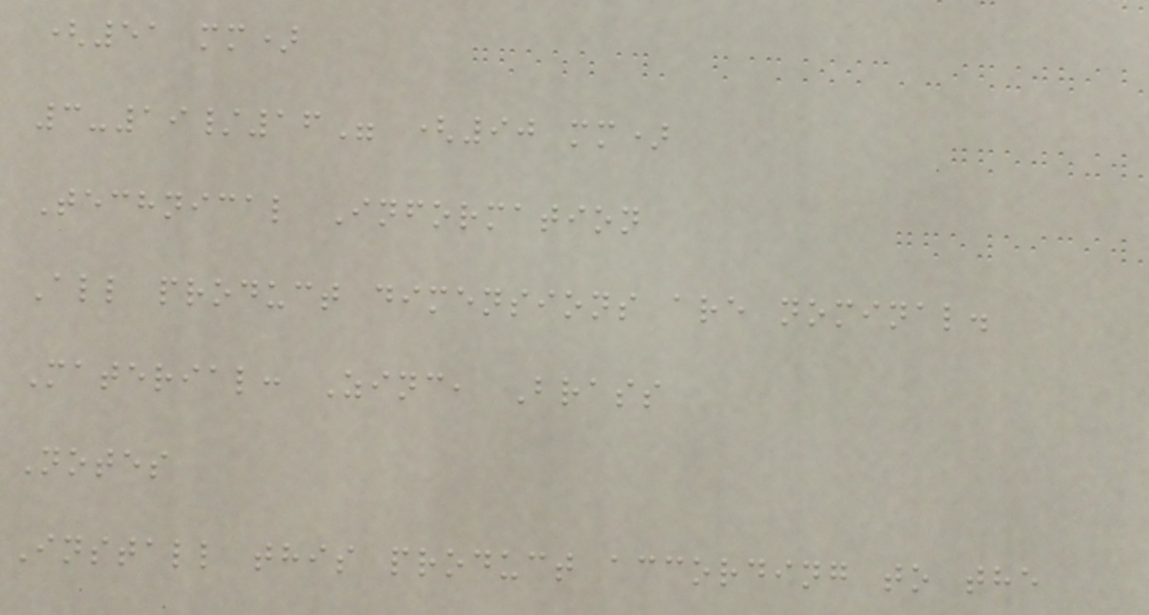(51 mm)
3-19/16" (90 mm)
Technical Information
All product dimensions are nominal.
Material: Zinc, Brass
Notes
Install this product according to the
